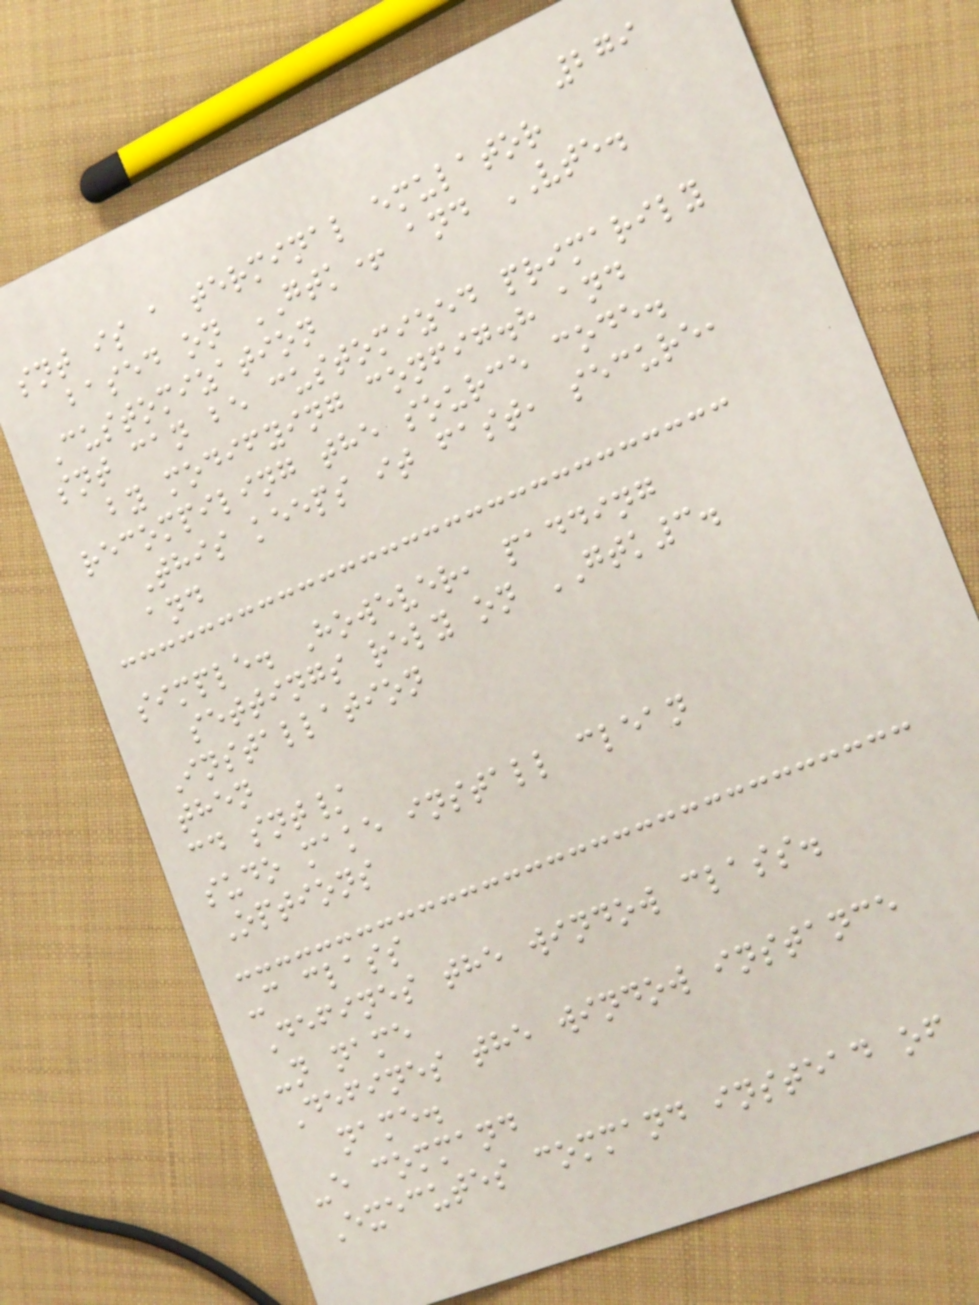279
snt is a terminal emulator
based on GTK+ and VTE.
Customization
snt can be customized primarily
by modifying config.h and
recompiling the source code.
This keeps it fast, secure,
and
simple. However, padding
settings rely on GTK3.
Installation
then
cd snt/
sudo make install clean
Options
-c class
Defines the window class.
-n name
Defines the window instance
name.
-e command
Executes command instead of
